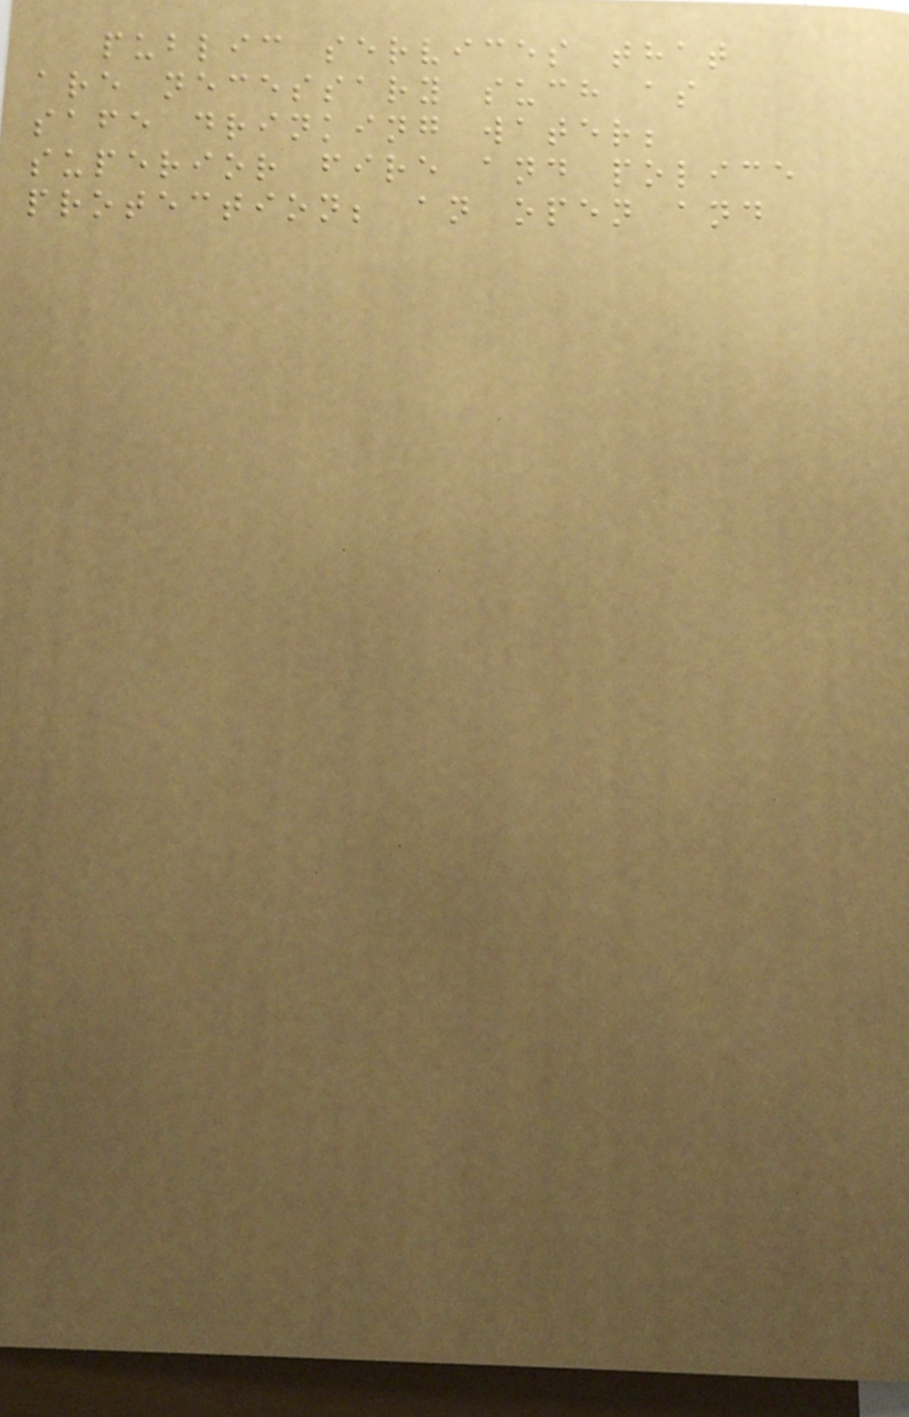public services that
are necessary such as
safe drinking water;
superior fire and police
protection; an open and
